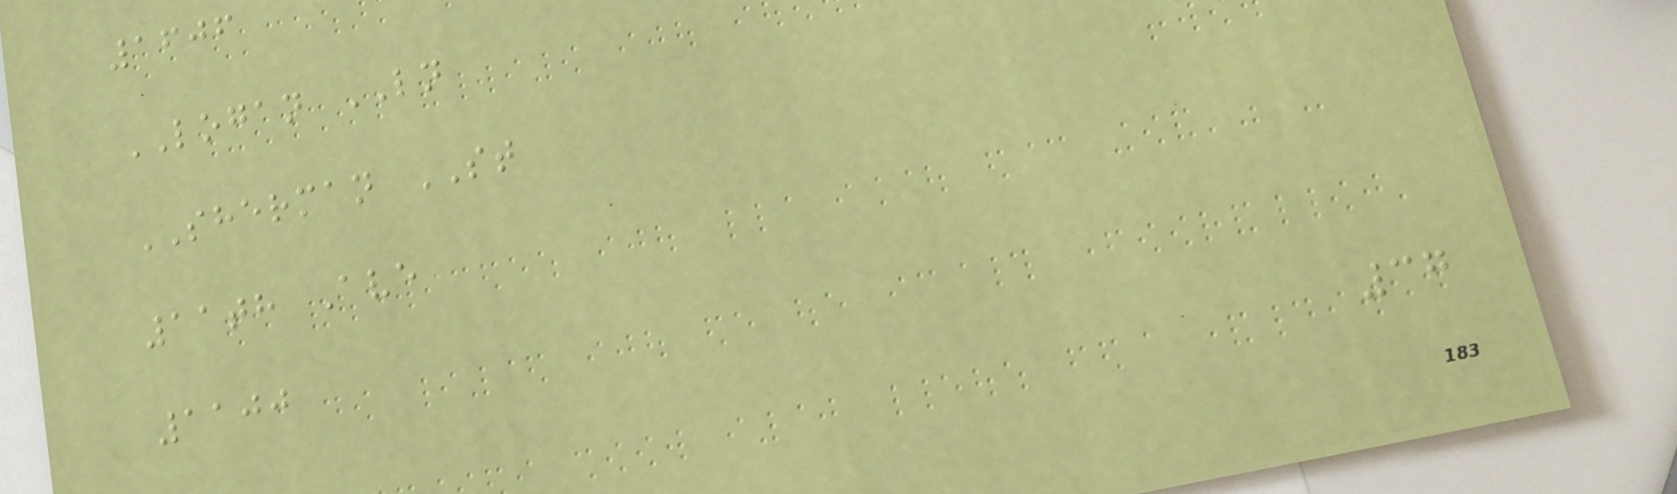1606
LOGAN LN
SHERMAN ST
11th Ave
1100
37
